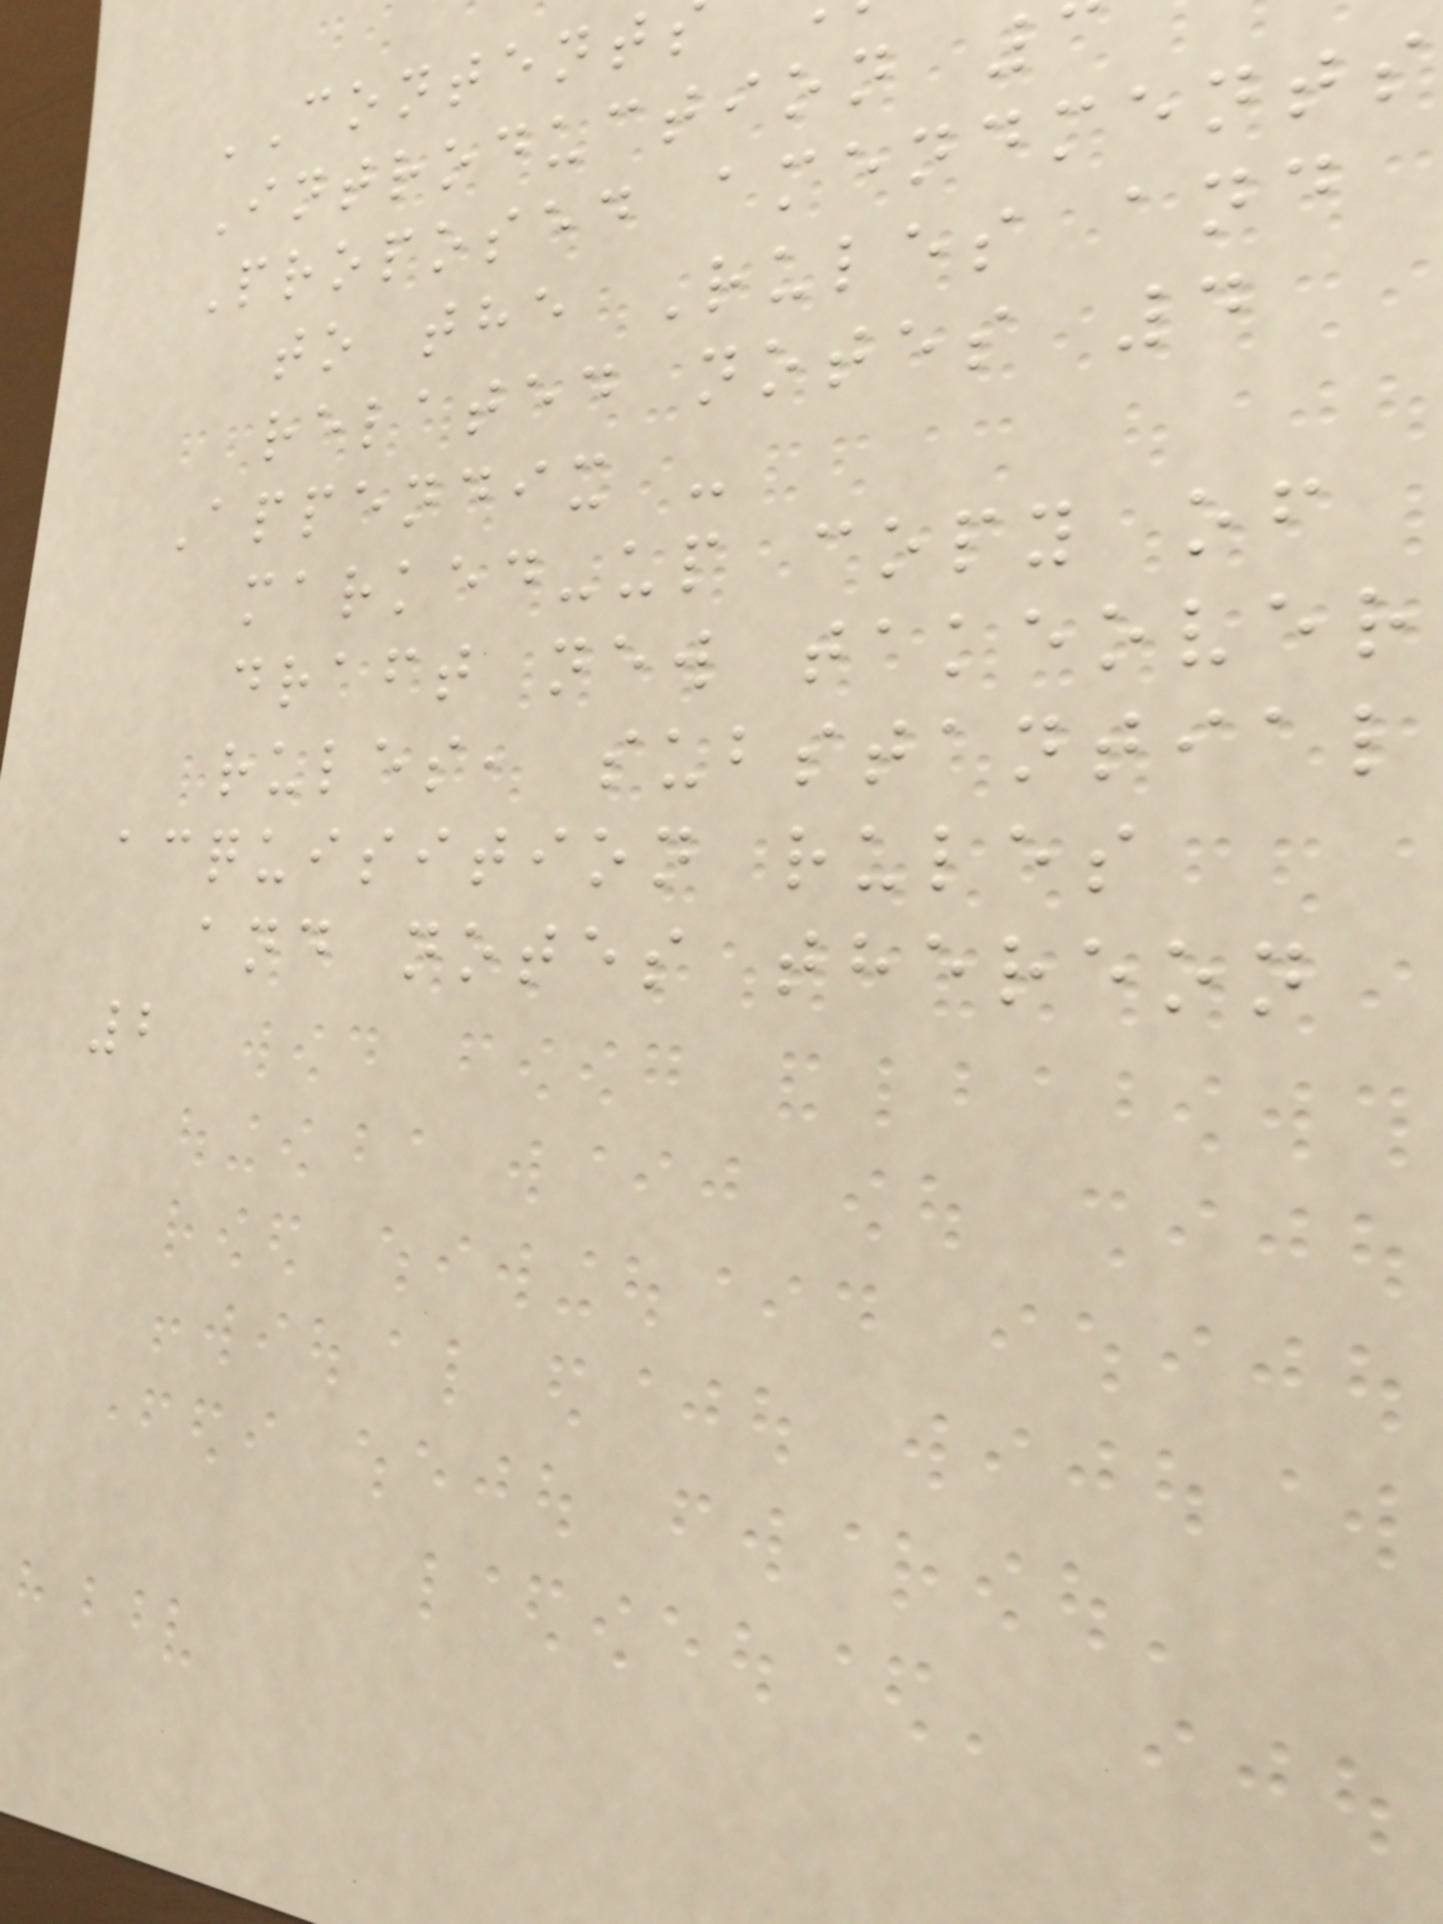CONTENT
Introduction
Proposed amendments
to the Rules and
related notes 4
Appendix -
marked-up copy of
draft new takeover
rules, substantial
acquisition rules
and notes thereon
2
